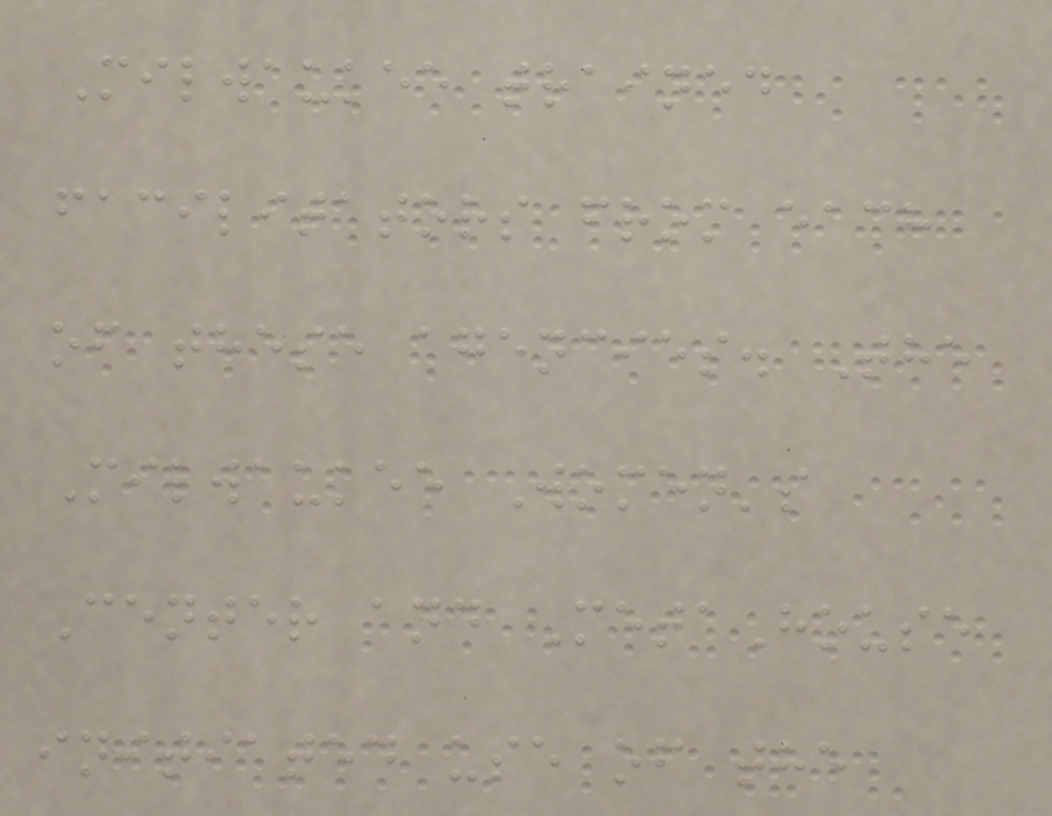Milwaukee trained
facilitators from each
of these agencies. The
Milwaukee Women's
Center and MetaHouse
initiated use of the
